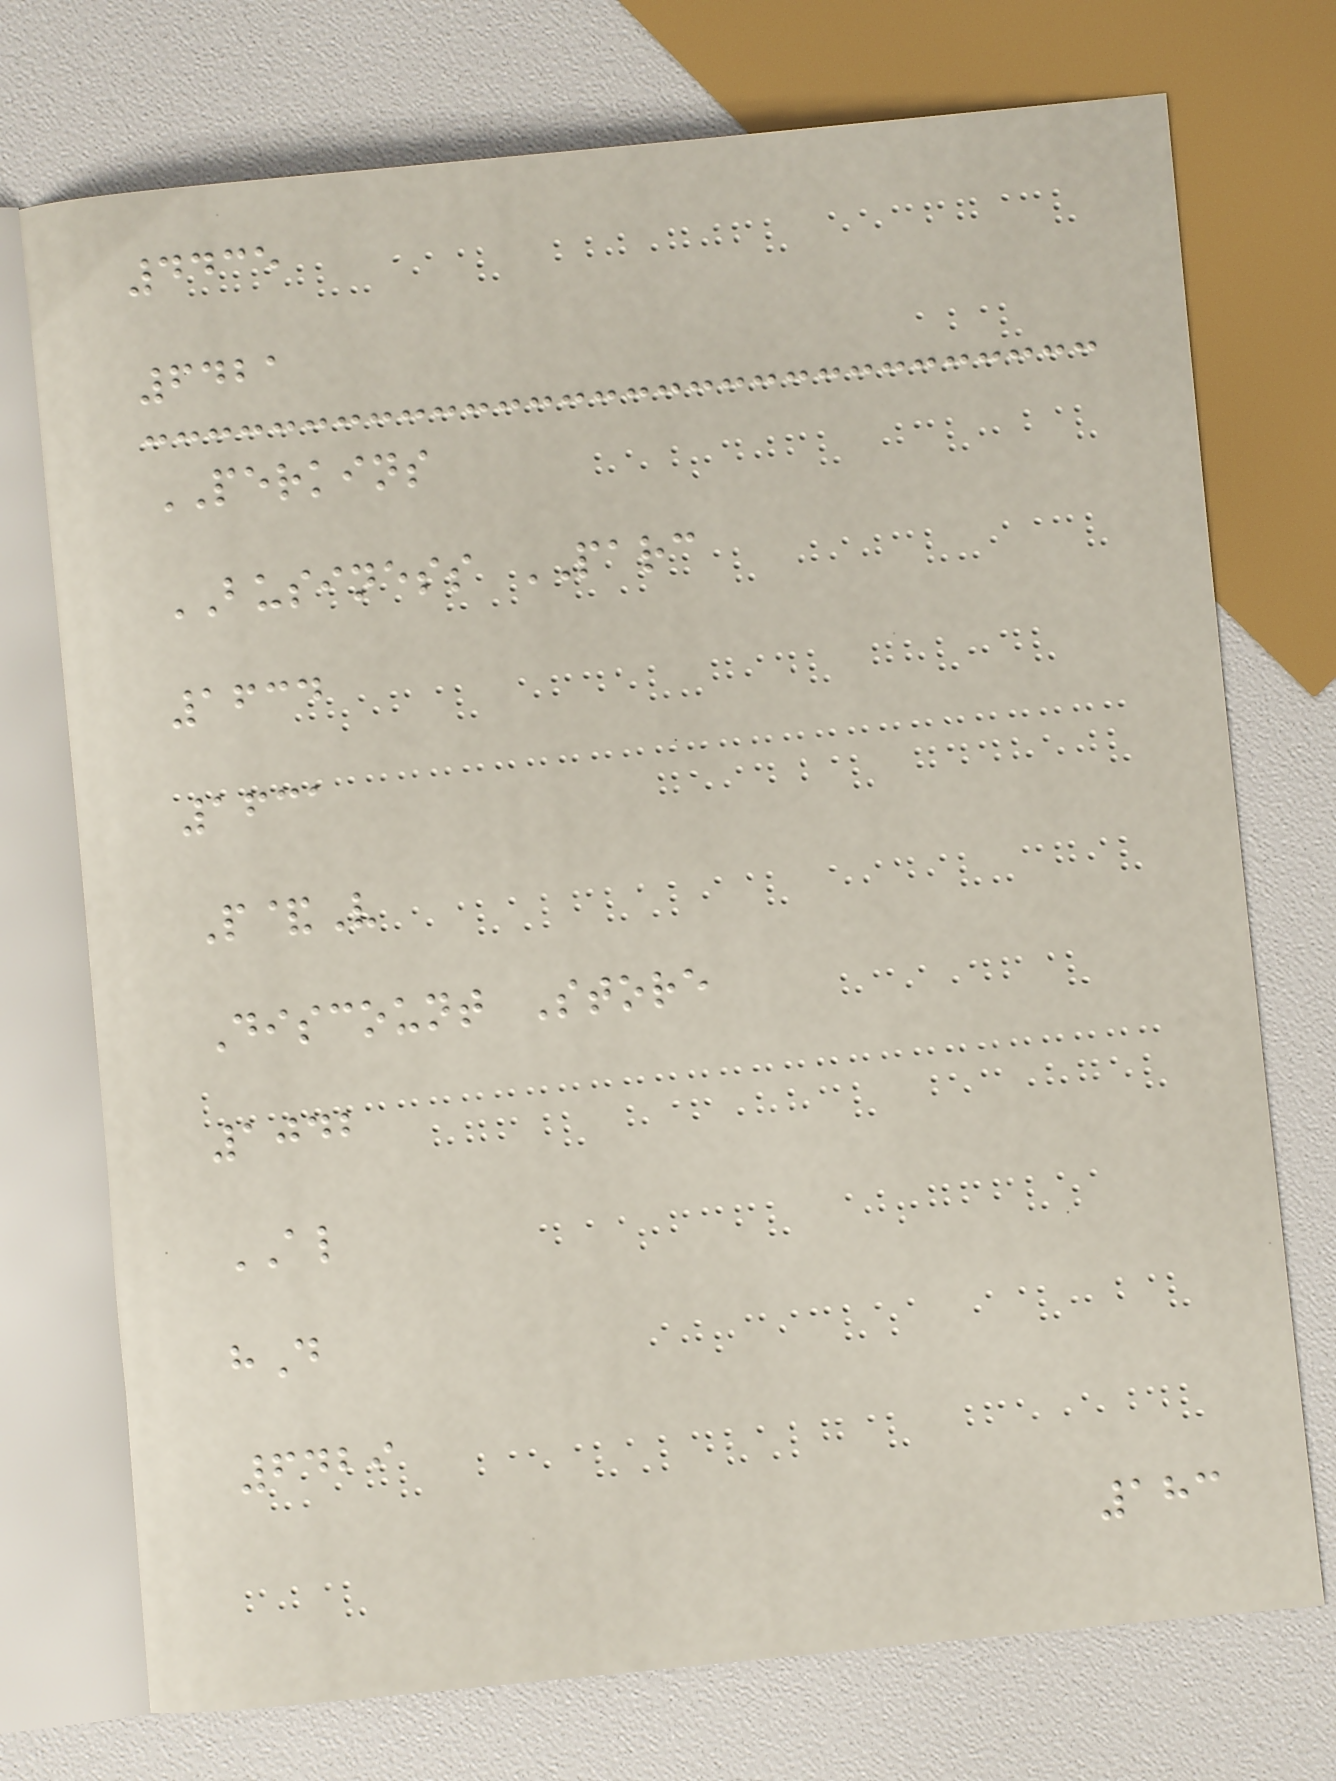4435
6421
PERKINS
BUSINESS PARC
1634
1631
P&V
Discount Store
1042
AL
hD
6429
183
